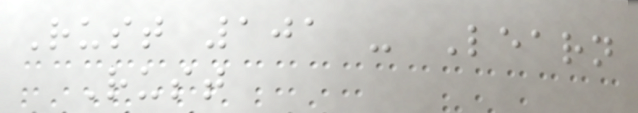Rust 101 - Learn
Rust
